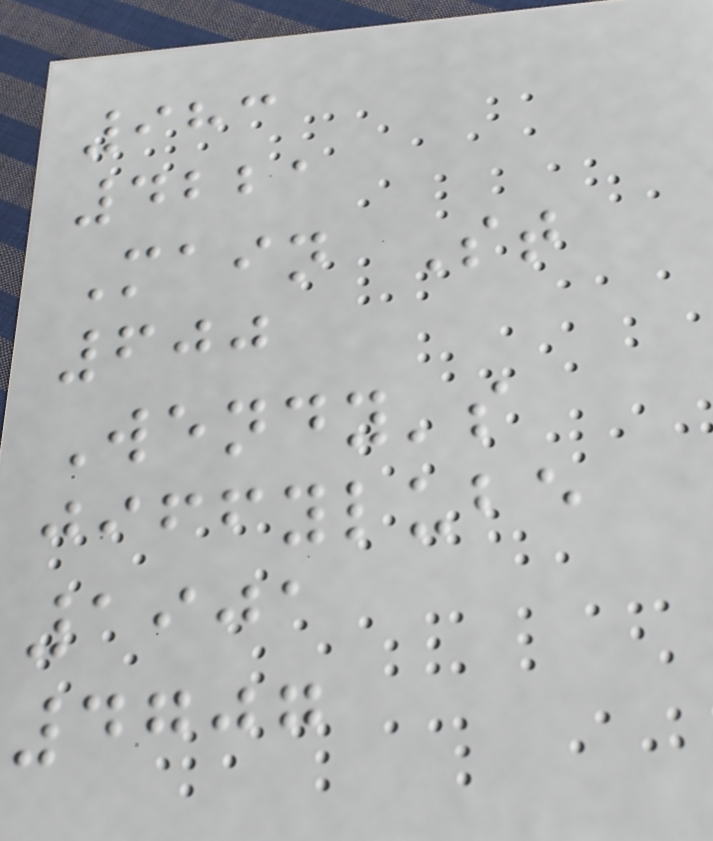983
4221
Main St
600
Wendy's
jiffylube
1901
4707
